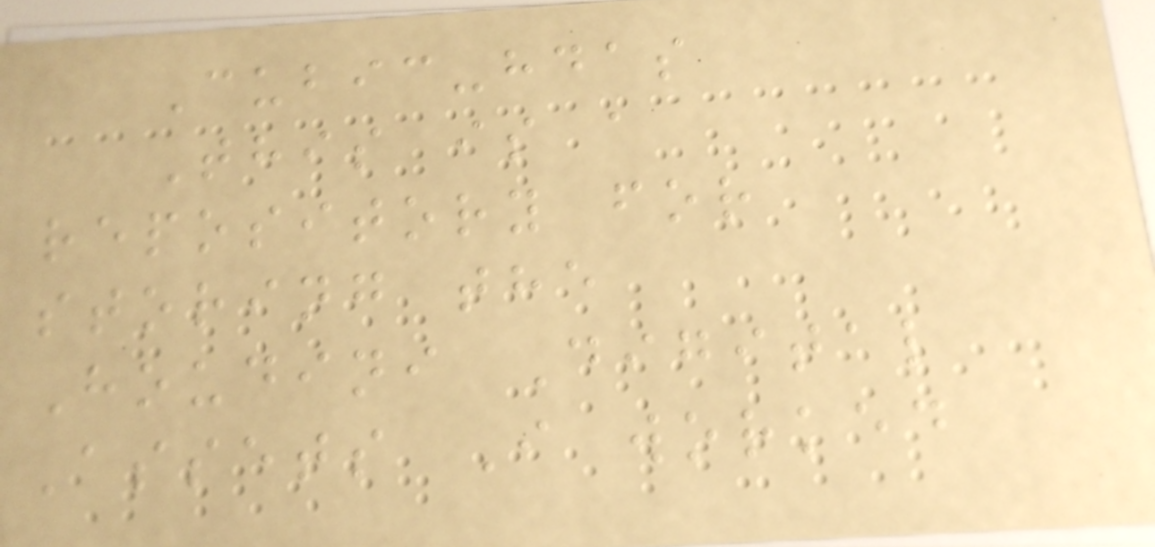Cubic-hdas
This is a
repository for
storing the
Houdini Digital
Assets I worked
